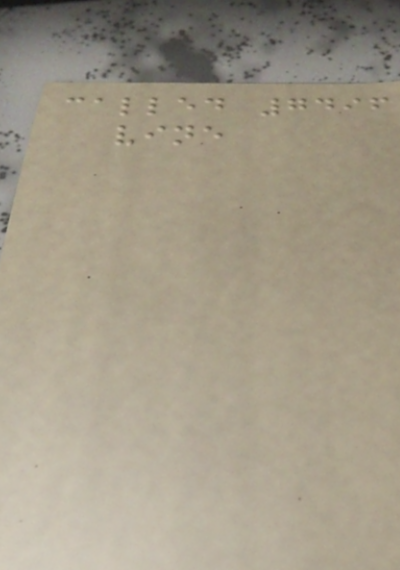called 7496
vine
